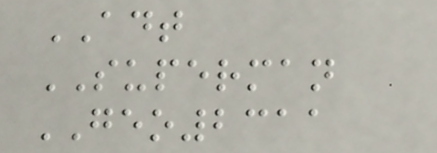ADT
SUPERMAN
GEO2311
